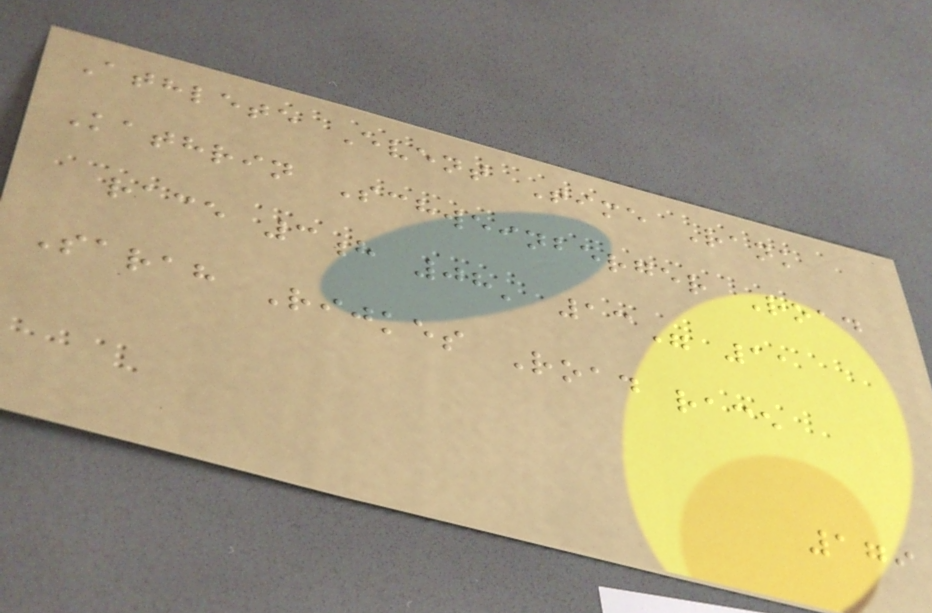Athlete Event Time Rank
Kathrin Schweinberger Road
race 3h 08' 13" 11
Sarah Rijkes Road race
179
